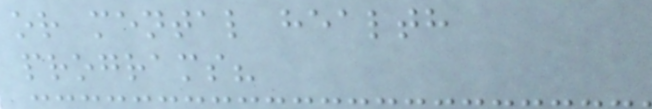or mental health
programs?
